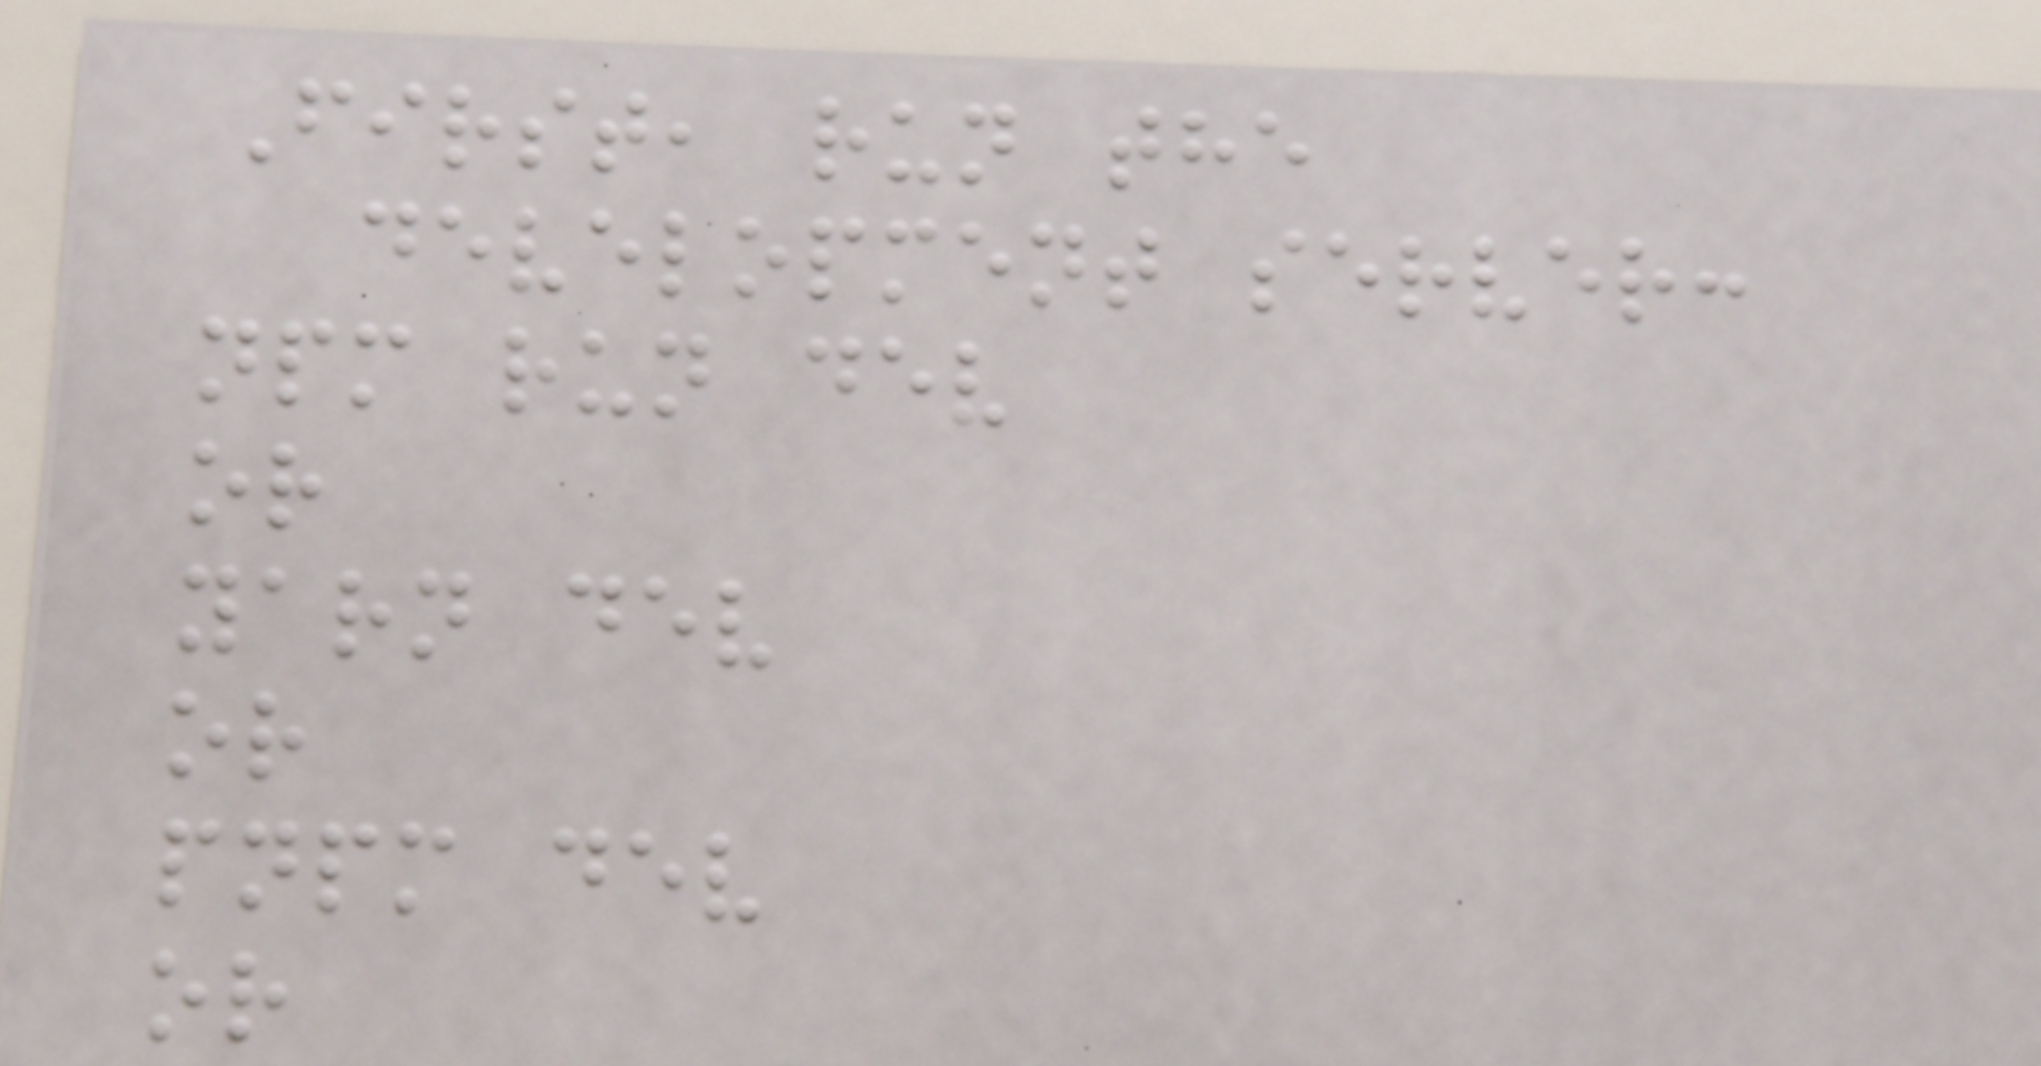First, run the
development server:
npm run dev
or
yarn dev
or
pnpm dev
or
